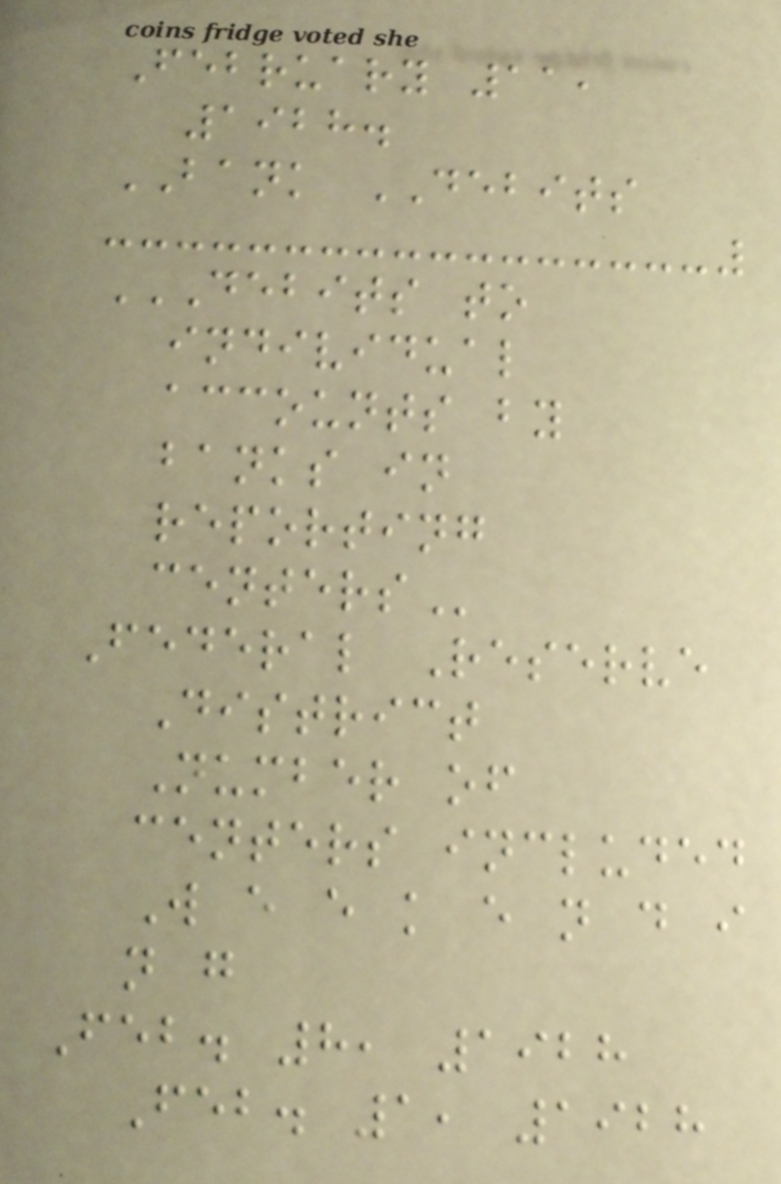February 11,
1928.
BANK DEBITS
DEBITS TO
INDIVIDUAL
ACCOUNTS BY
BANKS IN
REPORTING
CENTERS
Federal Reserve
District
Number of
centers included
W e e k e n d i
n g
Feb. 8, 1928
Feb. 1, 1928
